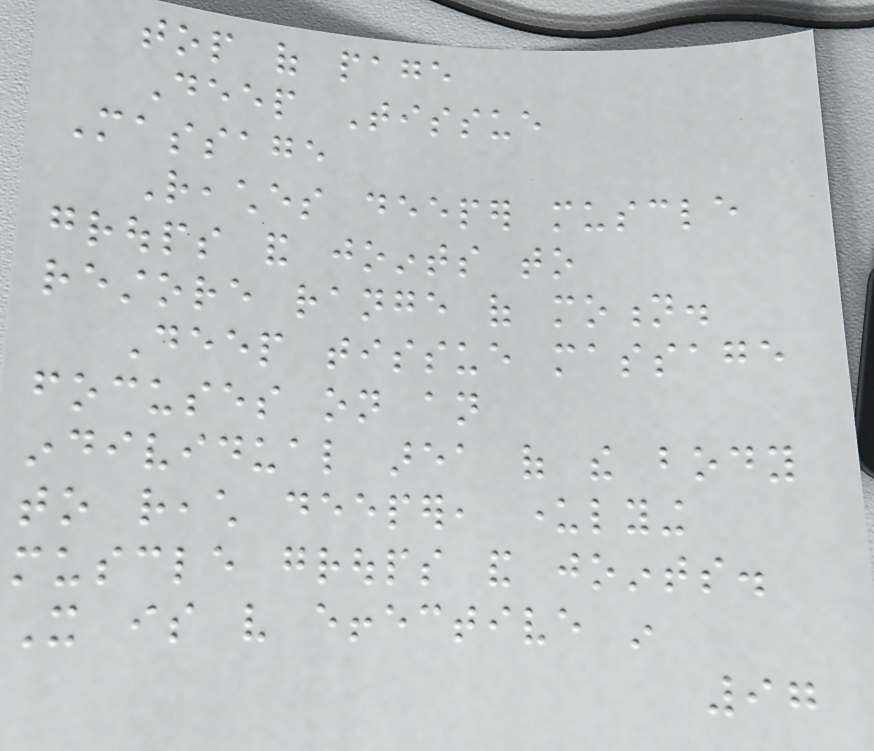top of page
Deep Tissue
Massage
Reaches deeper muscle
groups and joints to
restore range of motion.
Deep tissue massage
focuses on an
individual area of the body
to reach deeper, underlying
muscle groups and joints.
It is very effective in
97
